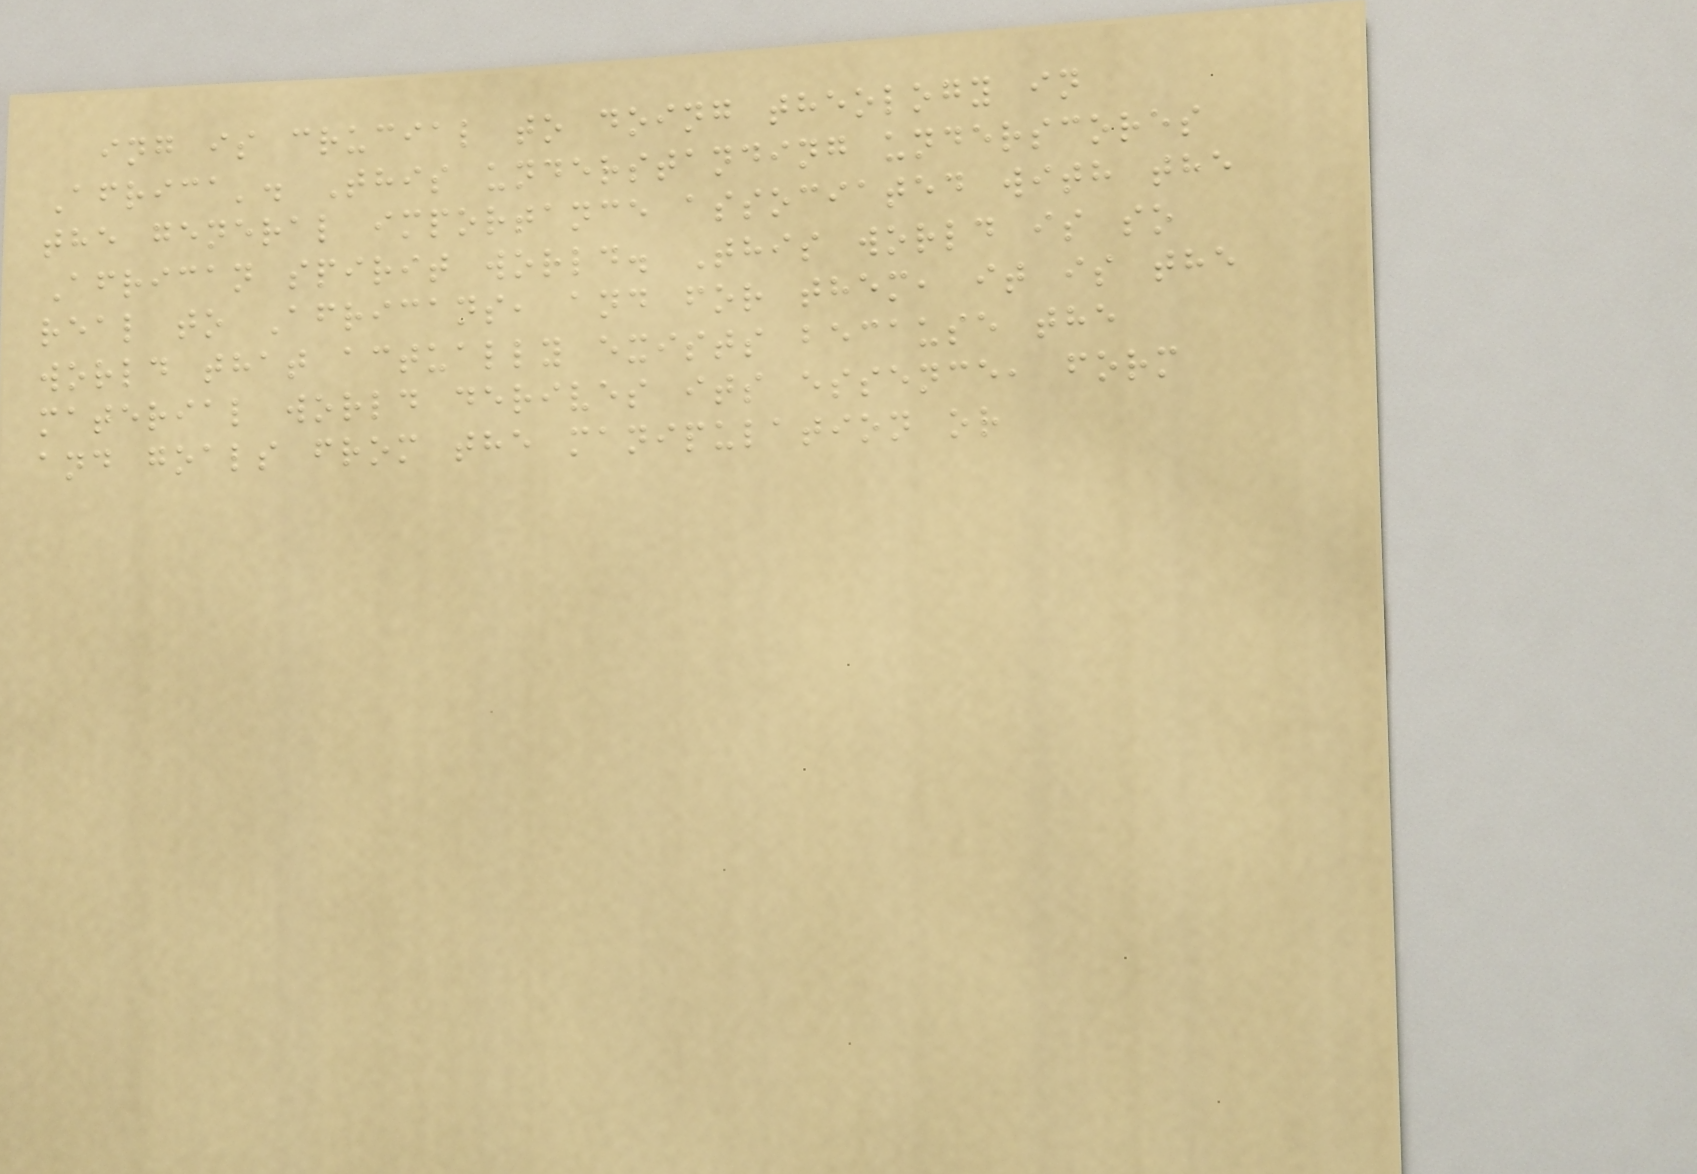ing is crucial to doing theology in
Africa'. This understanding underscores
the general importance associated with the
African spirit world. This world is so
real to Africans, and for them, it is the
world that actually exists because the
material world derives its essence, form
and goals from the manipulation or
